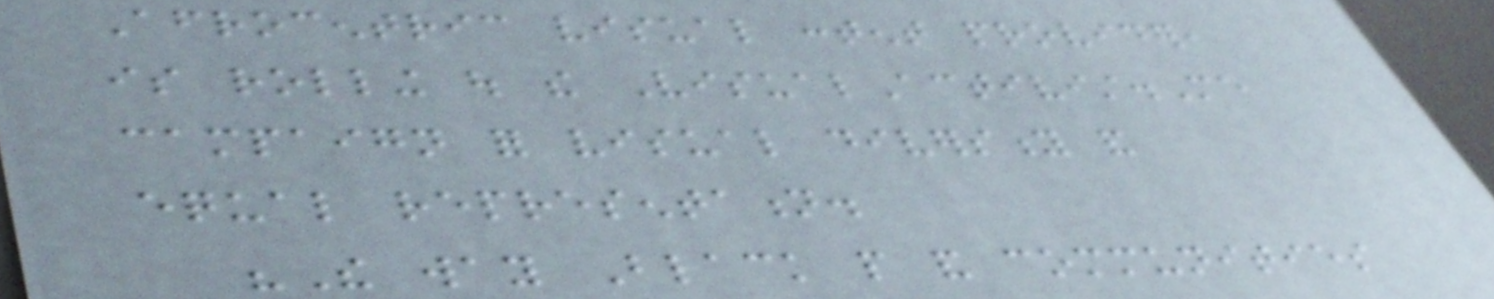Afrocentric visual content provider,
is rolling out the VisualActivist.Me
campaign for visual diversity and
equal representation.
"The way Black people and communities
